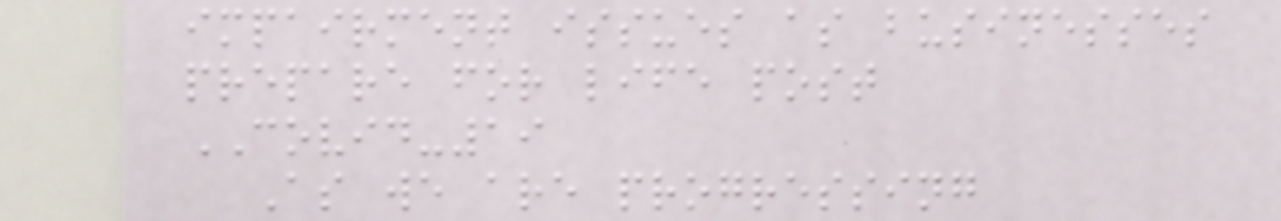impairment issues as businesses
prepare for life post
COVID-19
As we are progressing
